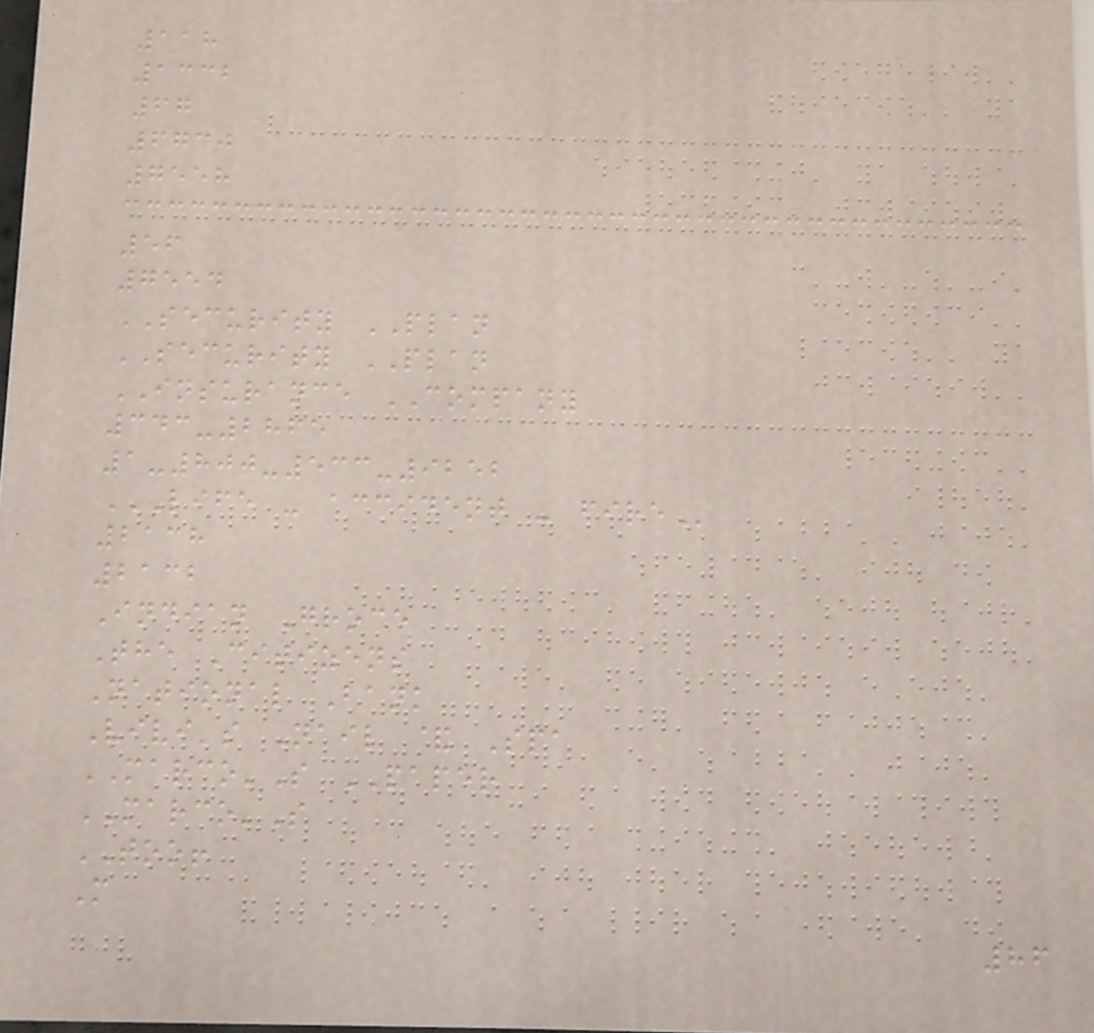118
1332
67
6730
7558
56
7554
SECURITY PLAN
SECURITY PLAN
INSURANCE COMPANY
343-2865
1-800-533-9252
LIFE - ACCIDENT - FIRE
2138
2132
Indian Groce
The Citizens
National Bank
Vivi's Nail & Spa
MARCO'S PAPER
MARCO'S
TOO!
M
86
